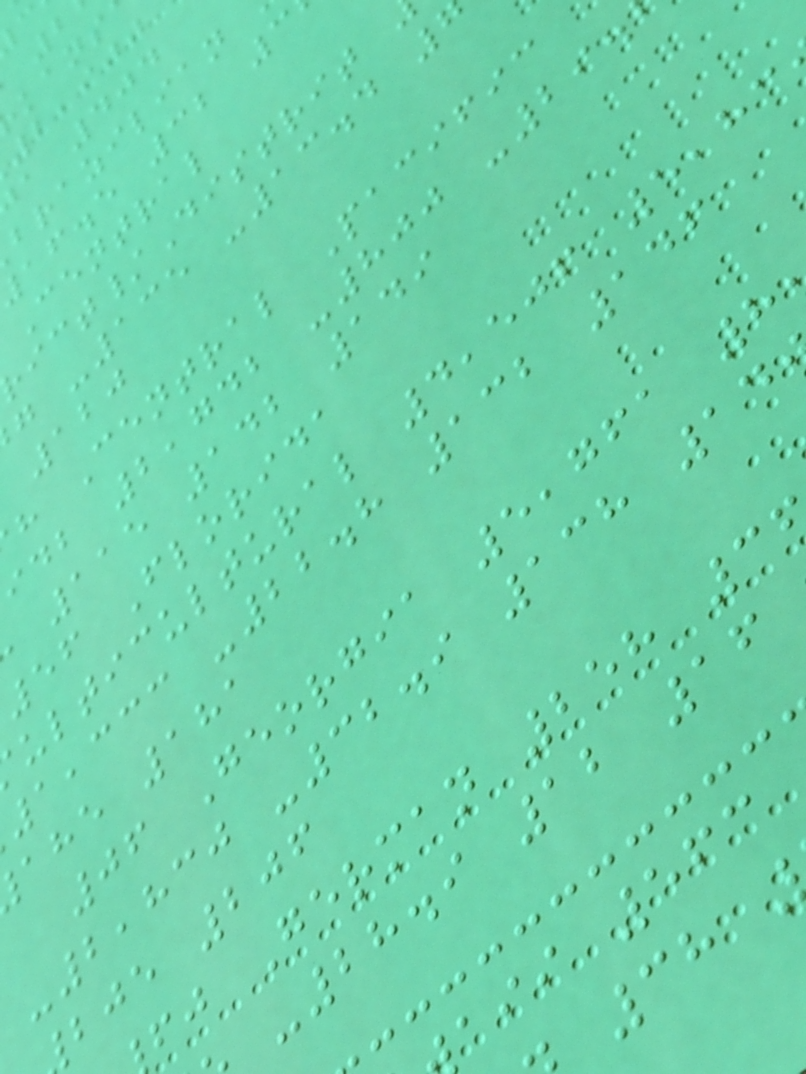a 404
brazilian
af.e 32 3
Central
ict/Distrit
g -135 -13.4
120
h Central Pacific
idb 2,742 -800 -29.
115 142 149
56 Florida
ulticultural 4,506 5,83
1,333 -22.8 132 146
ahe 181
06 Georgia 5,761 8
-2,830 -32.9 138 14
bje 206
fj German 258 3
-28.9 12 16
aii 563
